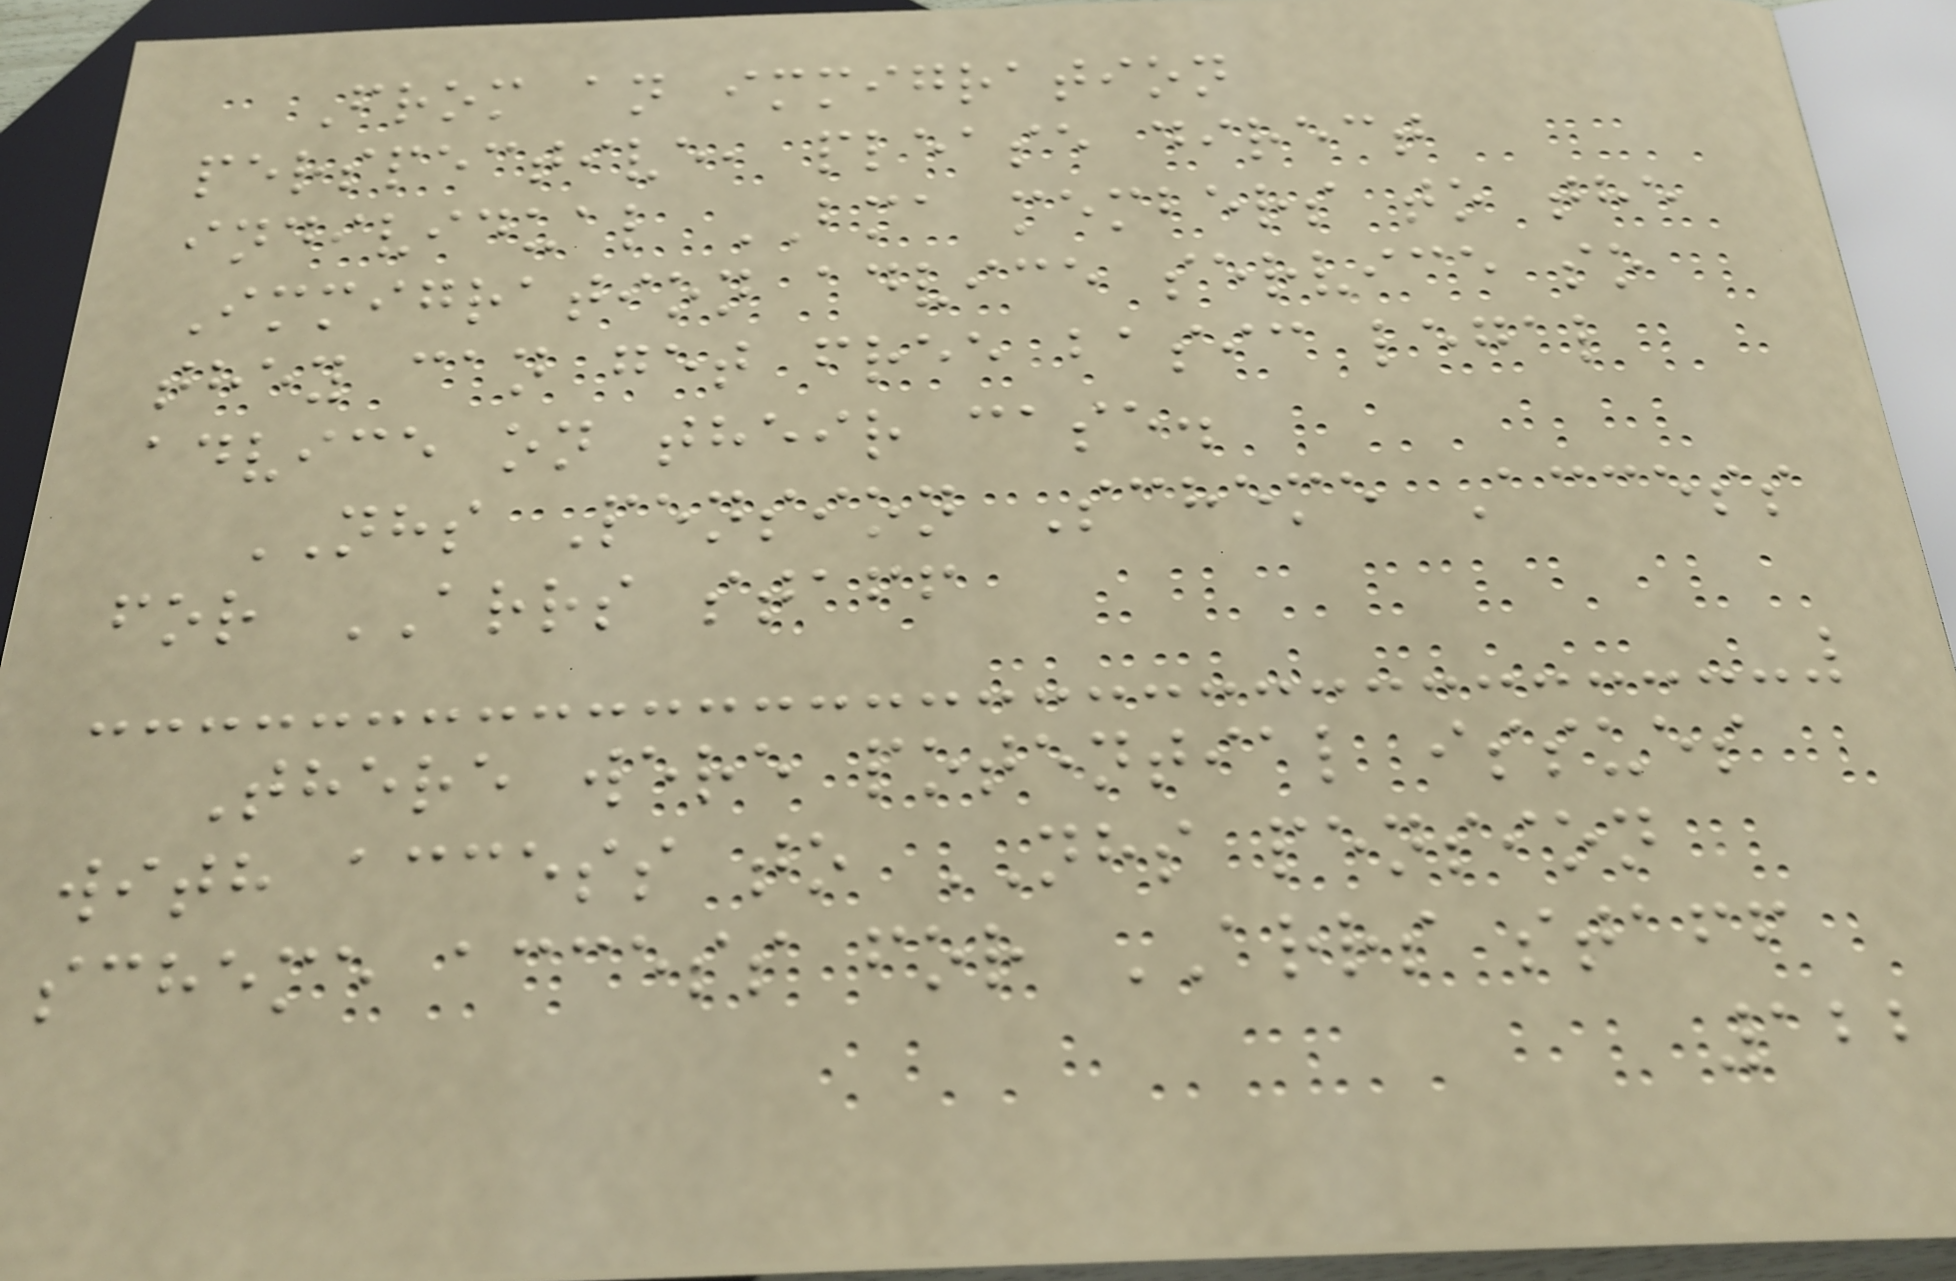From an immigration
perspective, please direct
individual BMA members to the
Immigration advice service so
they can get free basic legal
advice on their case.
NHS Pension Scheme Access
for ARRS staff
There were potential issues
with access to NHS pension
scheme access for ARRS staff
122
